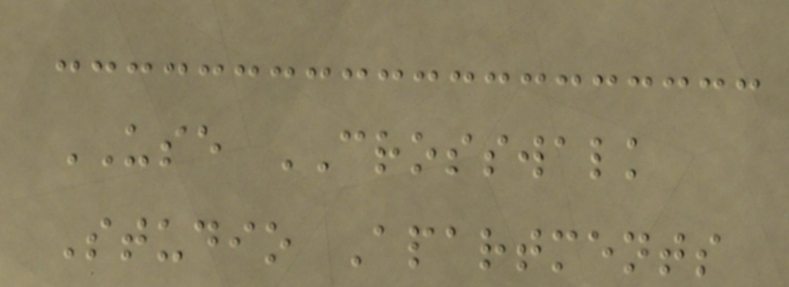USE CROSSWALK
Studio Apartments
